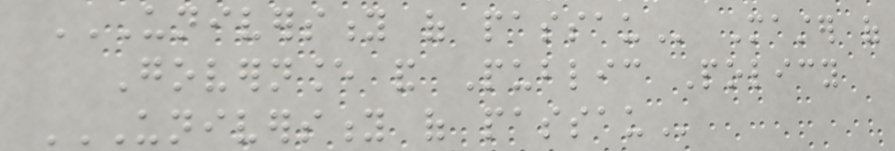UNIVERSITY OF PASSAU Master of
Governance and Public Policy
UNIVERSITY OF PASSAU
